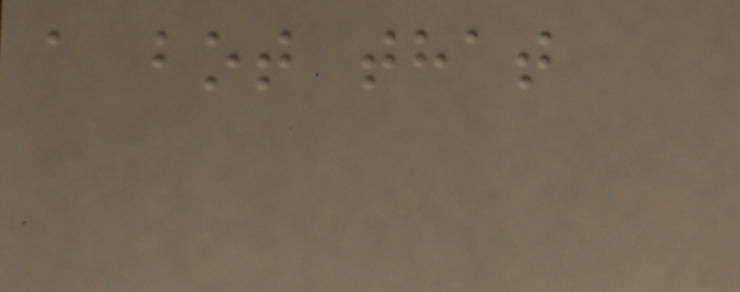a bot that
